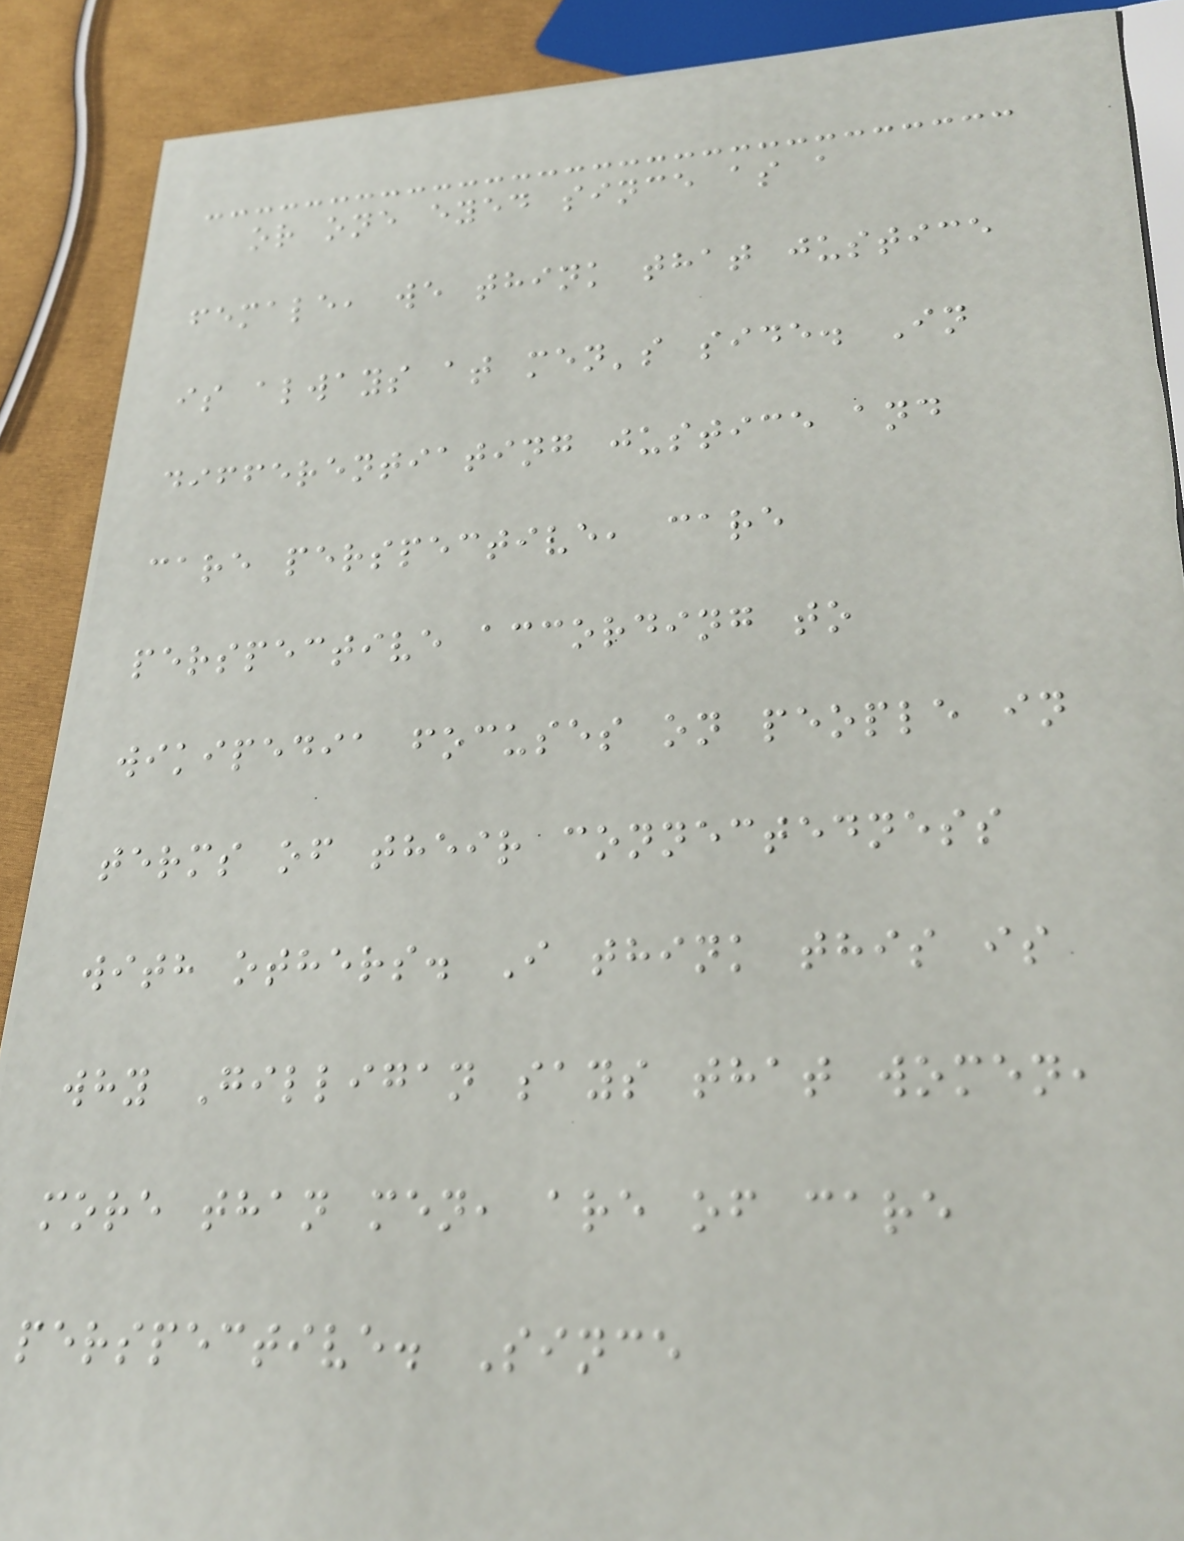or one eyed since as a
female, we think that justice
is always at men's side. In
differentiating justice and
care perspective, care
perspective according to
wikipedia focuses on people in
terms of their connectedness
with others. I think this is
why Gilligan says that women,
more than men, are of care
perspective. Since
